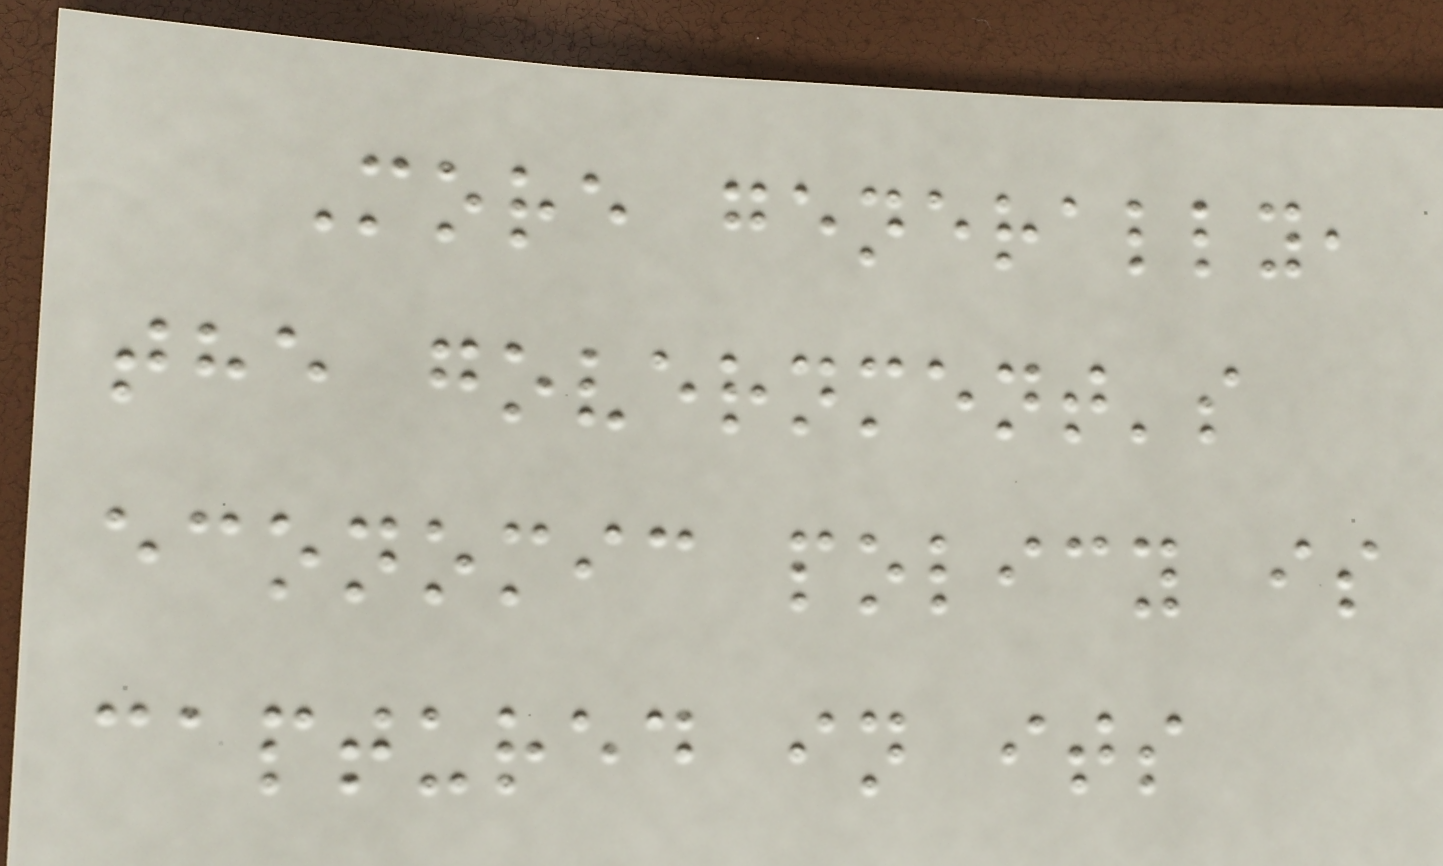More generally,
the government's
economic policy is
captured in its
